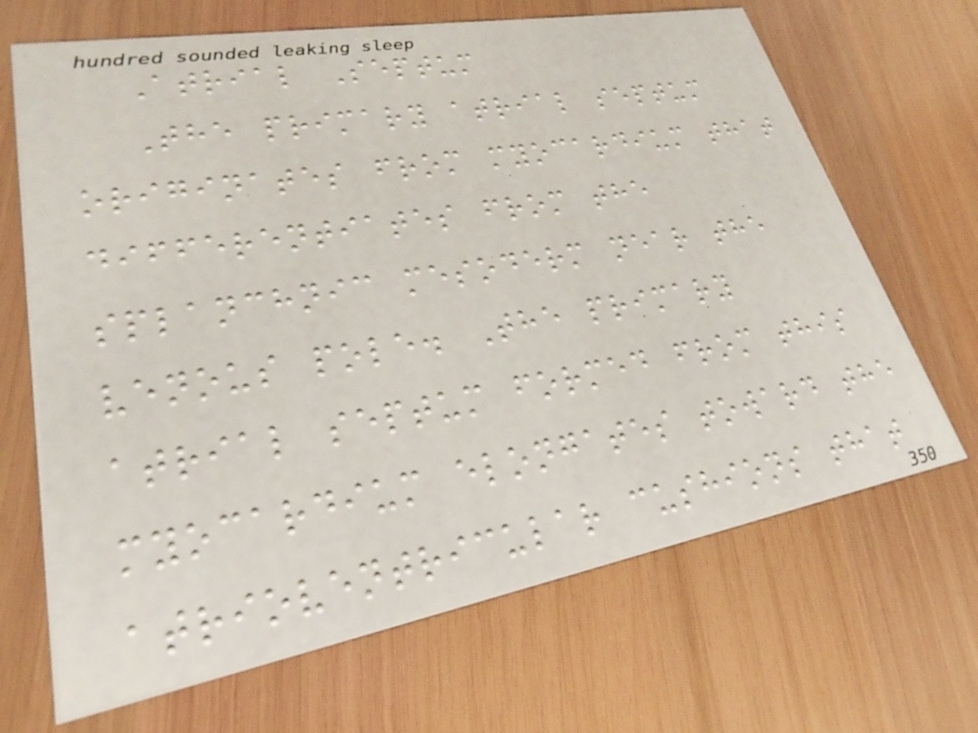Atrial Septum
The primary atrial septum
originates from myocardium that
differentiates from the
splanchnic mesoderm near the
venous pole. The primary
atrial septum formed from this
myocardium elongates toward the
atrioventricular cushions that
